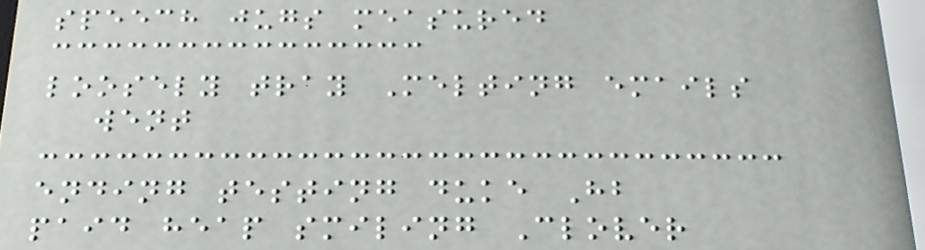speech jugs measured
loosely tray Melting emails
went
ending testing duke Hb
paid heap smiling Clover
